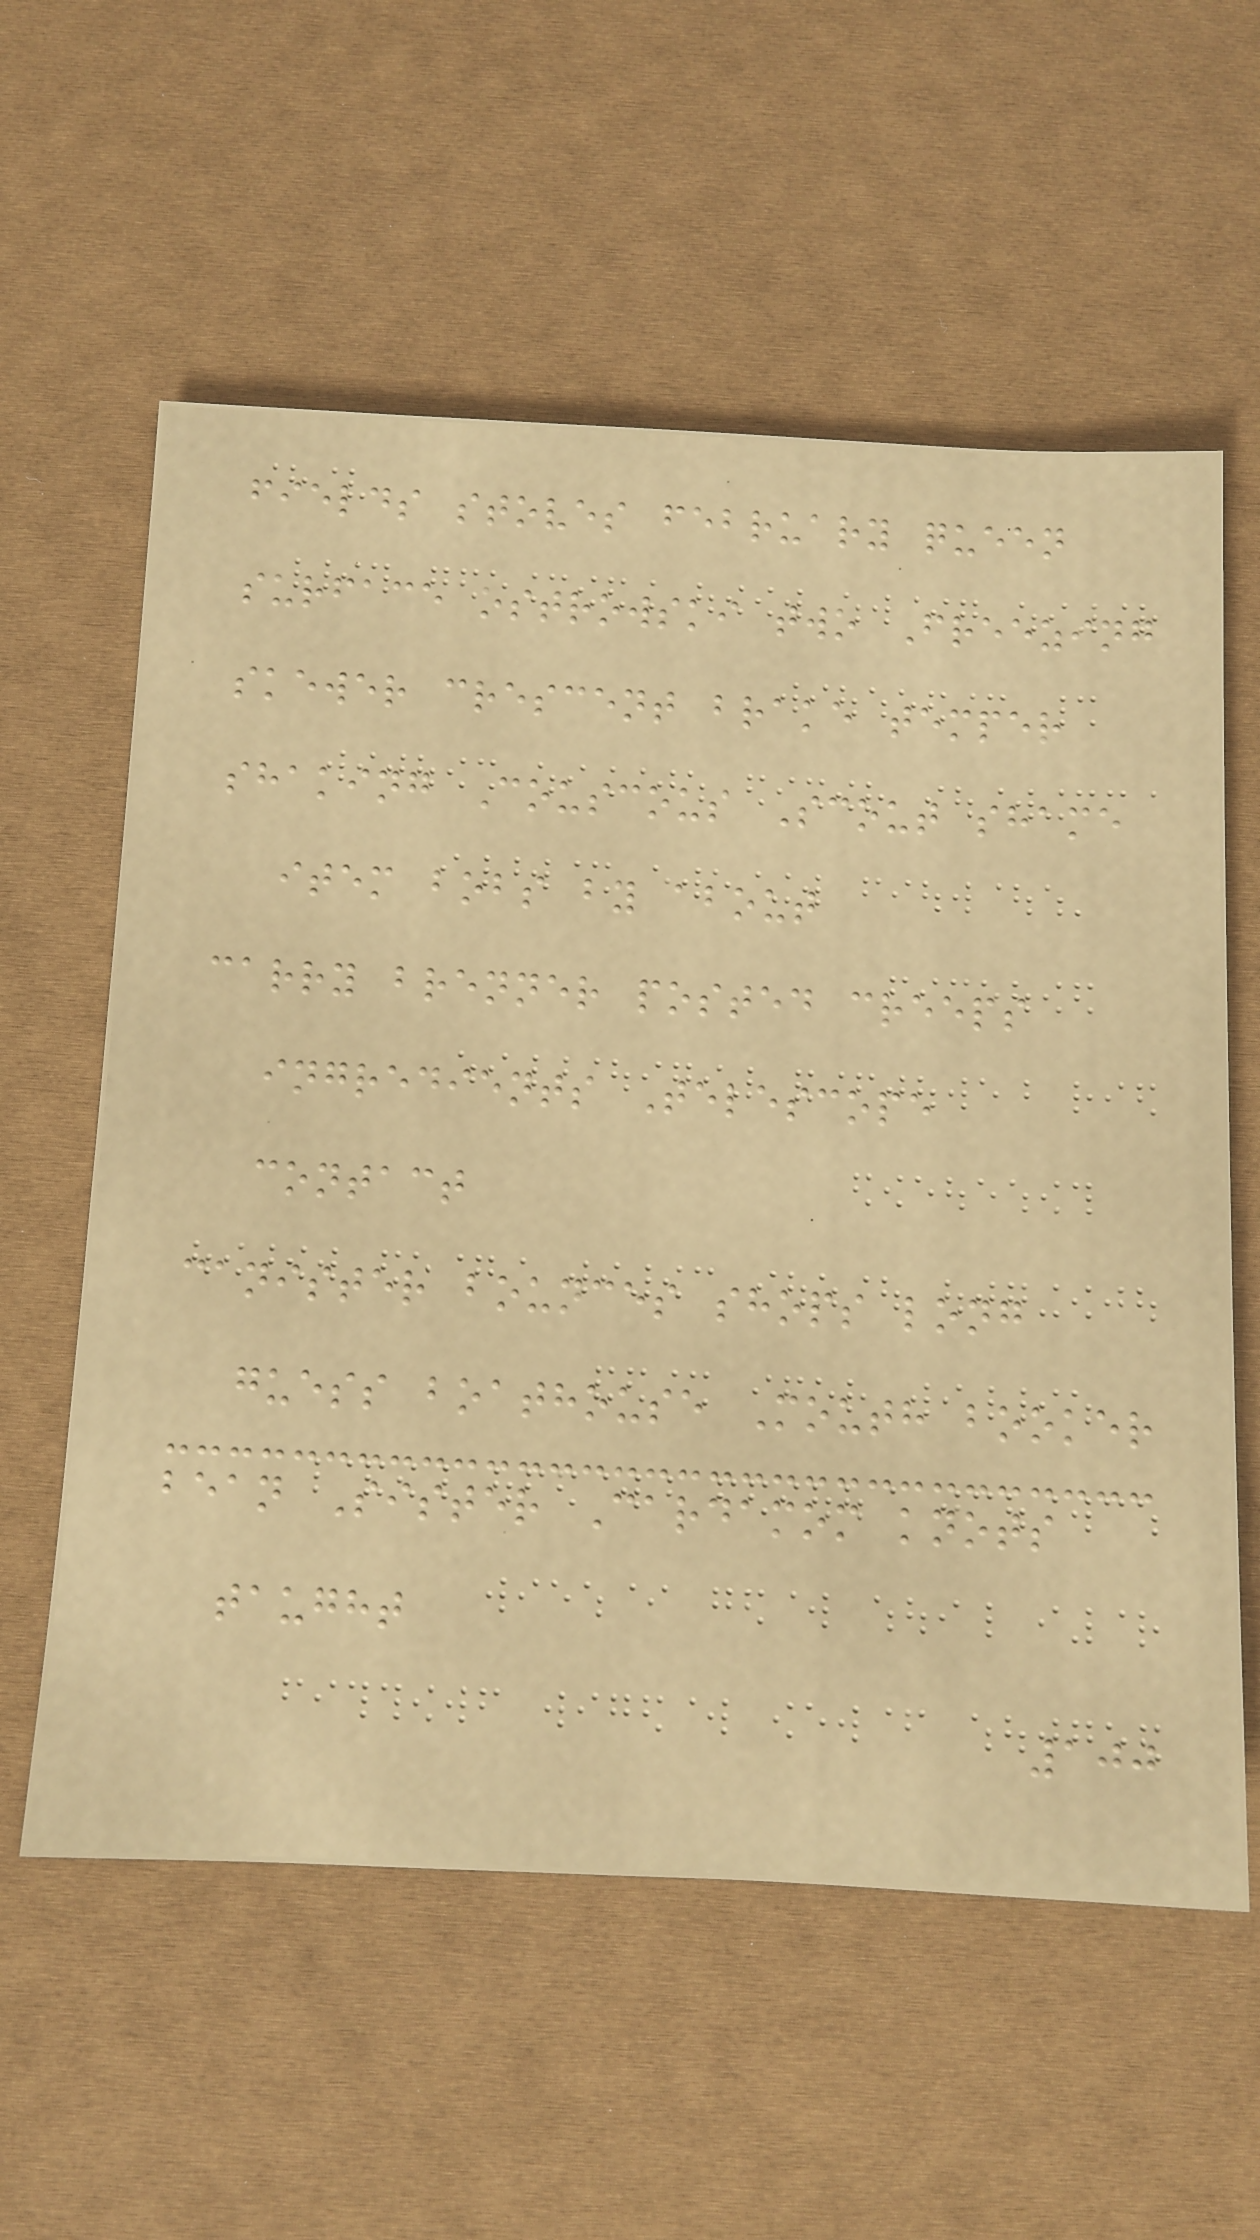fields stoves february queen
surface ostrowski two Freezing
skewer crescent brake temper
shaking Couscous Scout shame
item bobs by about
carry brenner posted creeps
ingredients Telescope
contact
canister bounces shops long
guess boathouse Mouth booker
bean Sister Cardamom knots
taught
100
